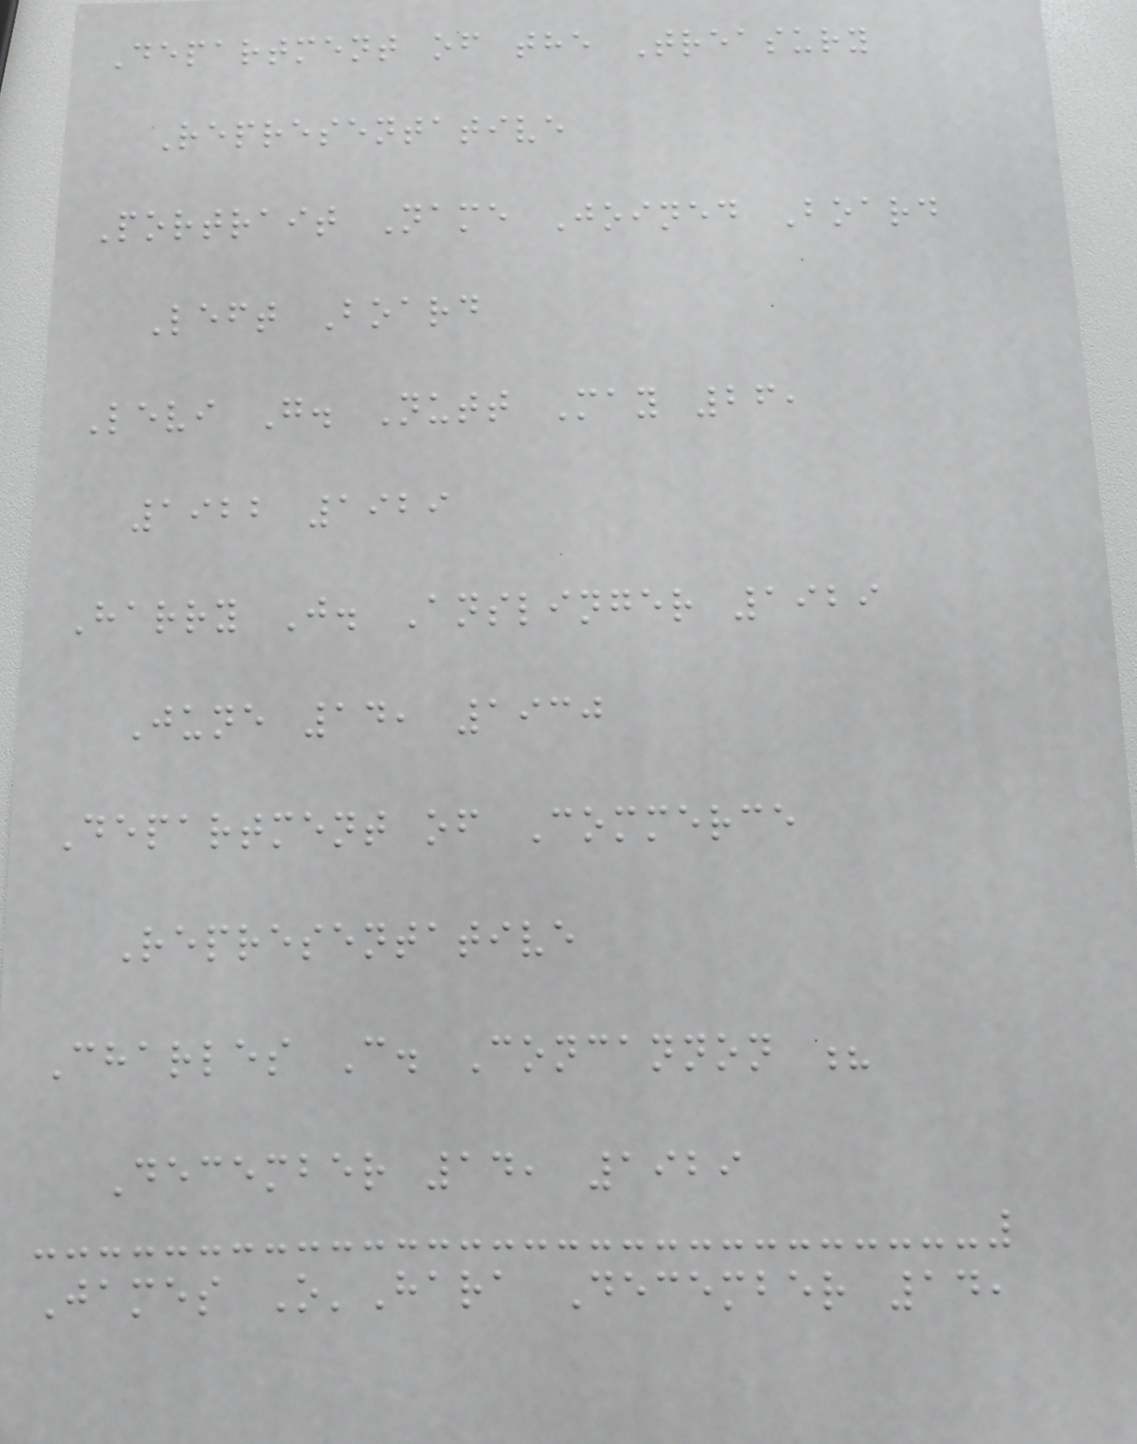Department of the Treasury
Representative
Portrait Name Joined Board
Left Board
Levi G. Nutt May 26,
1922 1929
Harry J. Anslinger 1929
June 14, 1930
Department of Commerce
Representative
Charles C. Concannon ?
December 14, 1929
James O'Hara December 14,
